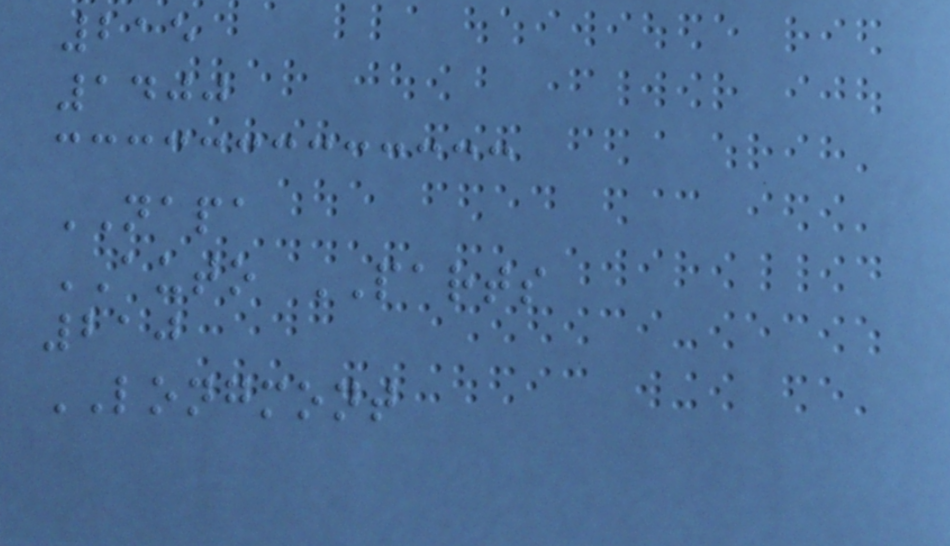215
1400
NAPA
AUTO PARTS
210
LONGMONT
